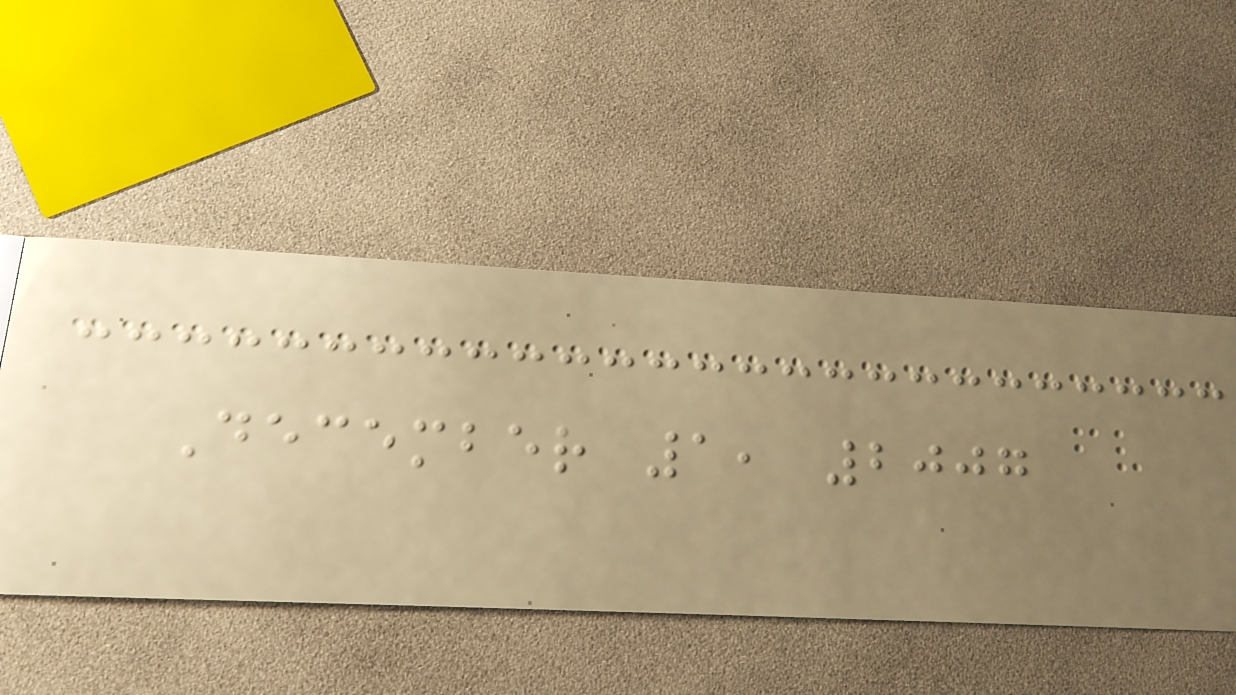December 1, 2007
